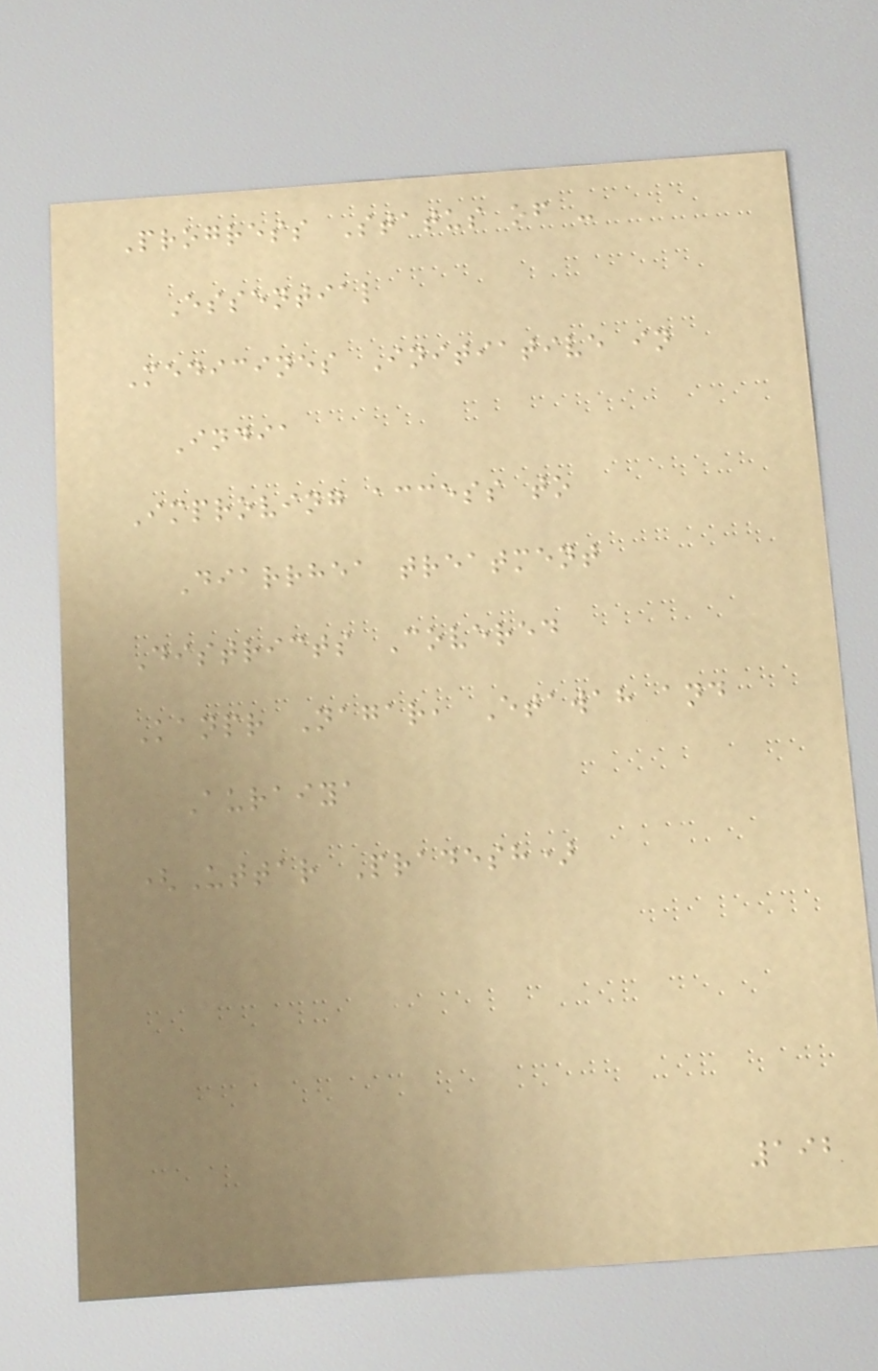Progress Status of -
Essential
Medicines Initiative in
India
Improving access to
Diarrhea treatment
Districts Covered
Kanpr Nagar, Etawah and
Auraiya
(Uttar Pradesh)
192
